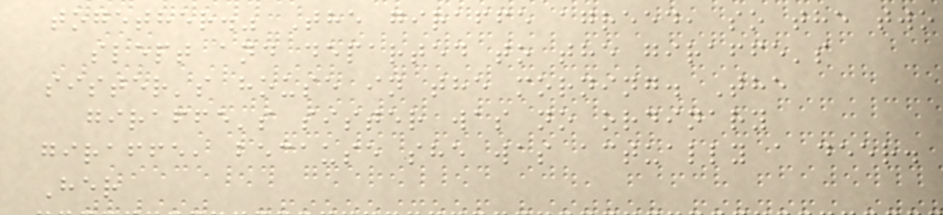together." The giraffe agreed, so the two
slept and departed to the giraffe's
sister's house in the morning. The
giraffe's sister was no ordinary
giraffe, because she was actually a deer.
Her
